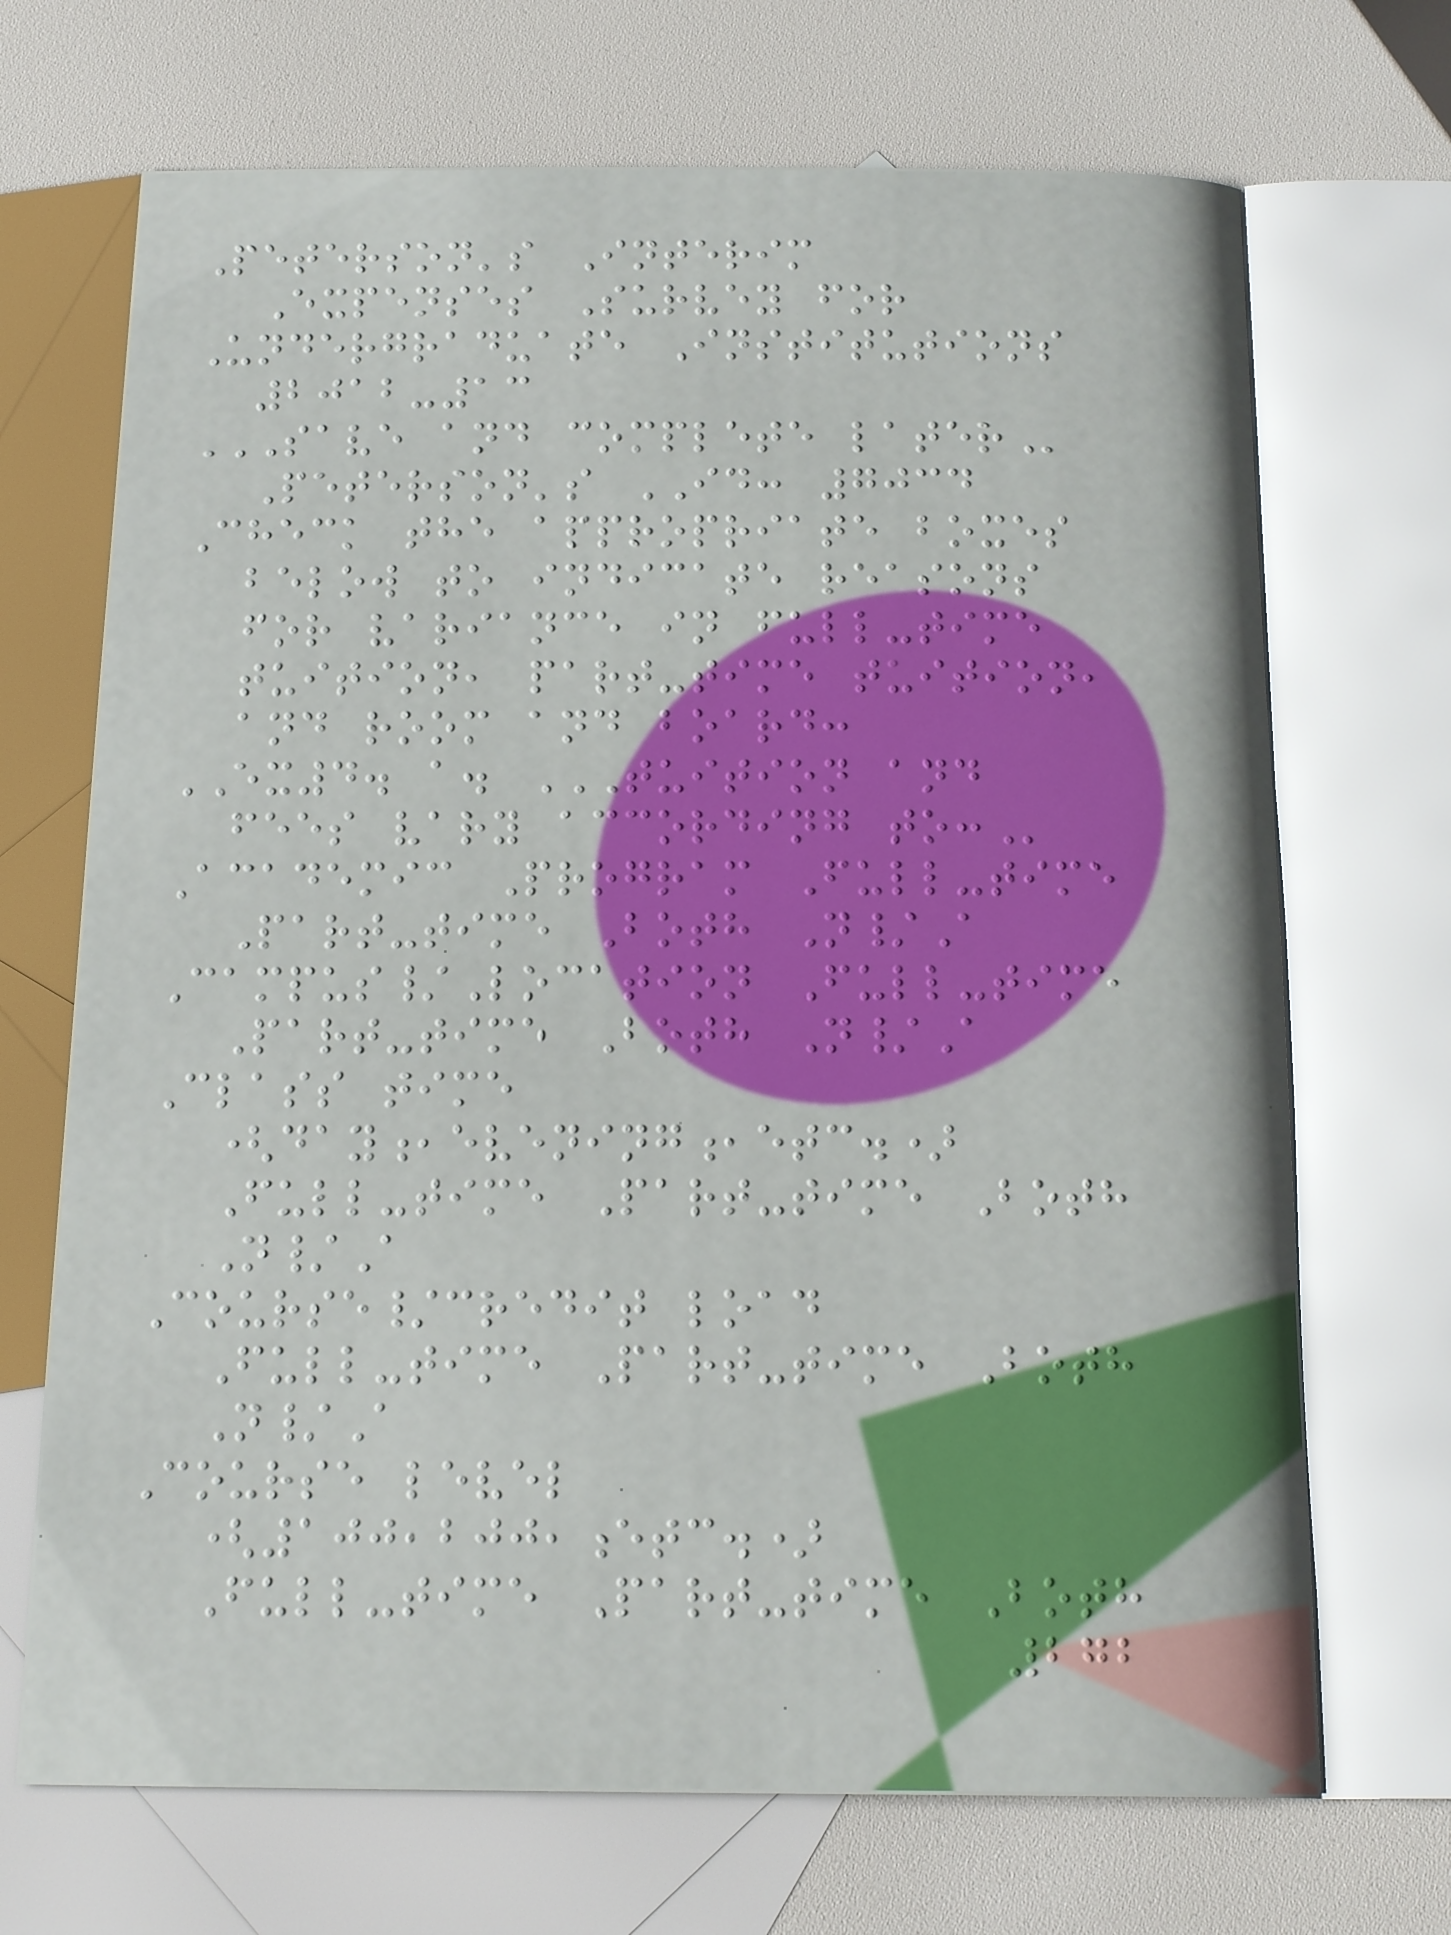Peterson's Interim
Expenses Survey for
Undergraduate Institutions
2012-13
SAVE AND COMPLETE LATER
Peterson's ID: 7034
Check the appropriate boxes
below to indicate reasons
for variance in full-time
tuition, part-time tuition,
and room and board:
EX4. a. TUITION AND
FEES VARY ACCORDING TO:
Academic Program Full-time
Part-time Both N/A
Campus/Location Full-time
Part-time Both N/A
Class time
(day,evening,etc.)
Full-time Part-time Both
N/A
Course/credit load
Full-time Part-time Both
N/A
Course level
(100,200,etc.)
Full-time Part-time Both
272
